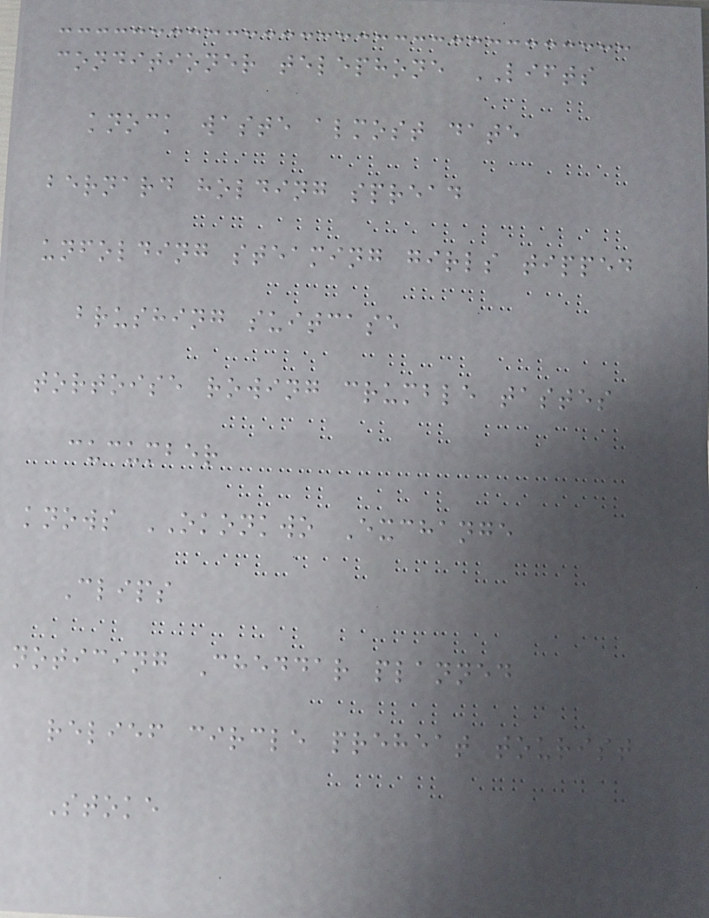conditioner telephone LIFTS
knock waste almost date
bernard holding spread
unfolding steaming girls tipped
brushing suitcase
tortoise rowing crumble tastes
cucumber
knows OKONKWO Exchange
Clips
noticing Cheddar planned
relief circle preheat tourist
Stoke
